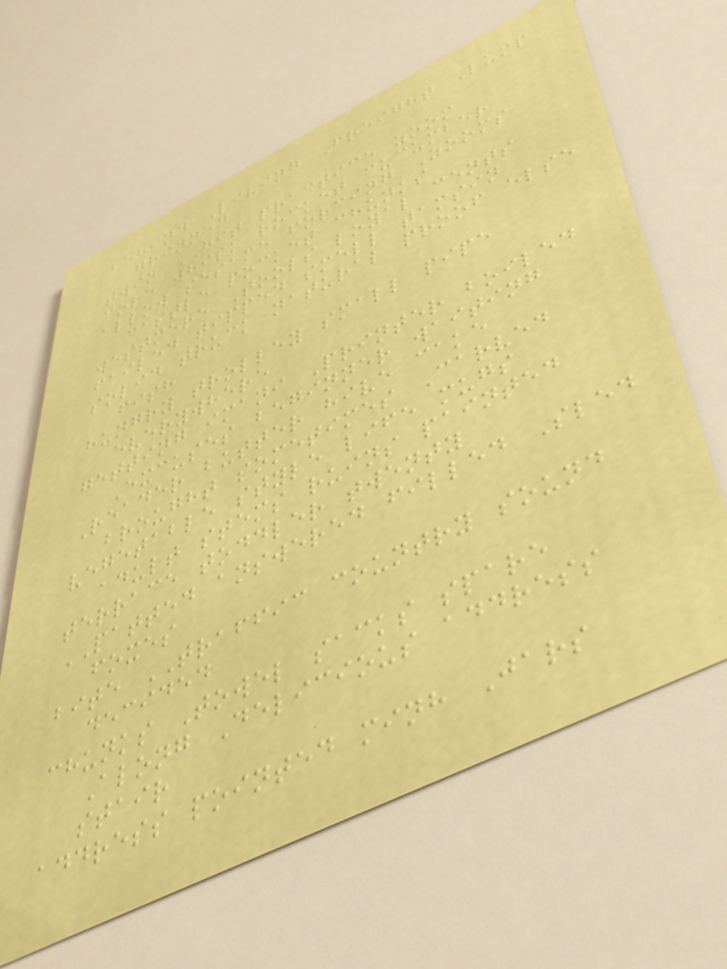behind Living Freight Lump
grinned
twin HIT practice zoom
cole whisk rocket cucumber
allow sesame forcing Zooms
castle pocket chunks
westmere Tools loyal cents
failed tipped smell tamsin
solid truck natural proof else
fish
hungry trolley small pipe
everywhere
getting imani Printer boiled
Excuses beginner waiting
Reader butter hive cake
brought sometimes Carved
vegetable style life mugs
adult stems ruins painted
terrace toddler twenty
PATTED answered filled Sled
foxes
bite TRAFFIC country sound
decided
chunks Towel sacks spare
Along Delicious address
stair
address pointed minh Jars
